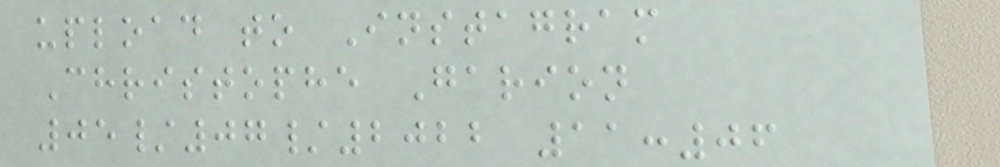upload to Instagram
Christophe Garion
05/07/2022 11:06
